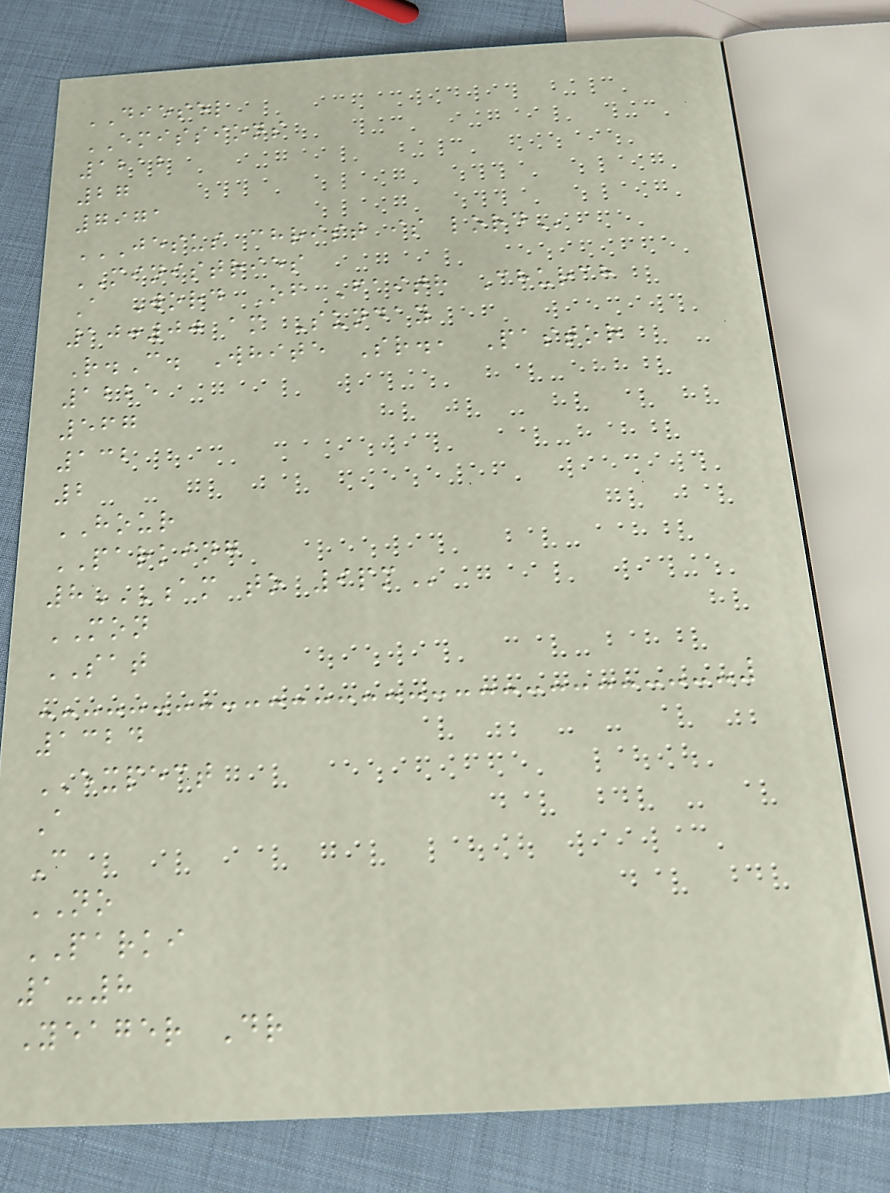DIESEL
EMISSIONS
1212
27
7971
JESUS CHRIST IS LORD
MINISTRIES
A Word Of Faith Church
10:00 am Sunday
R.C. White Sr., Pastor
1225
567
132
2
HOUR
PARKING
8AM TO 9PM
MON
SAT
1324
EXPECT
A
C
NO
PARKI
1-8
Yeager Dr
